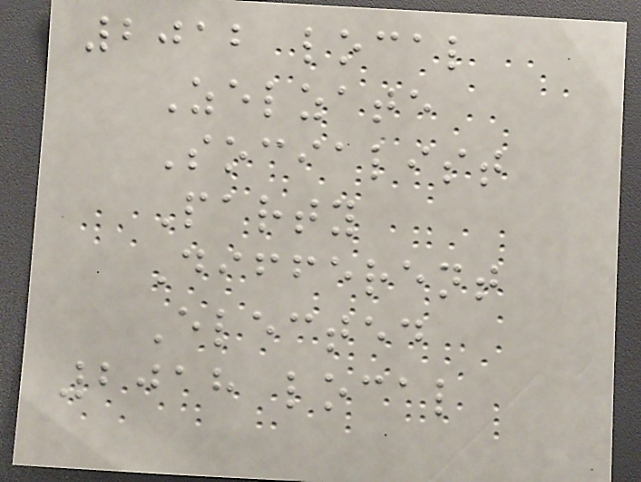2012 local
Zelzate
Socialist
Party
Different
Elected
2018 local
